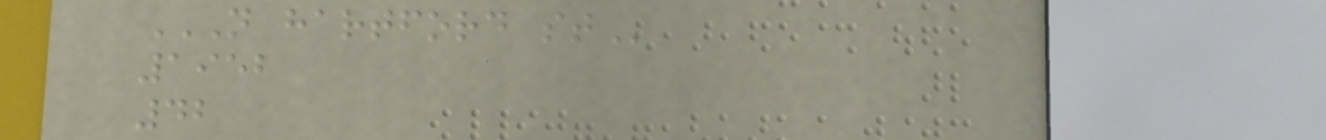N HARTFORD ST
1952
42
